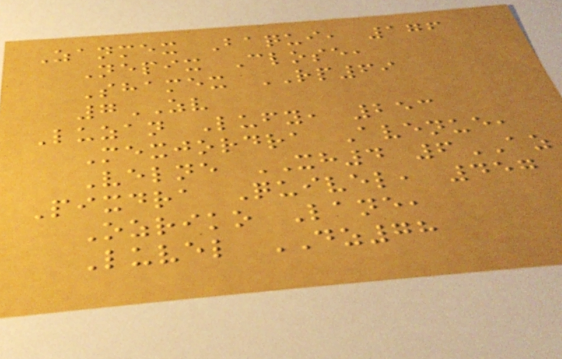Zanmex Baqui, 176
Nepix Close,
Shamex RP69
7ZV
Luzan Lufy, 253
Mexjordra Avenue,
Velne XH4 6AZ
Pixdra Quivel, 457
Ozriko Lane,
Luvel DZ78
